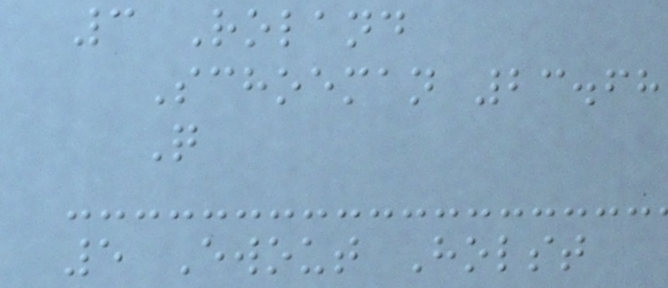3 Roland
Schoeman 23.68
Q
5 Ewout Holst
